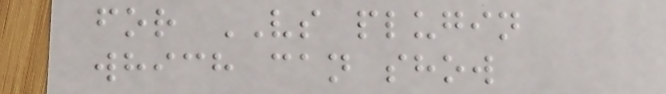for VS plugin
which can show
